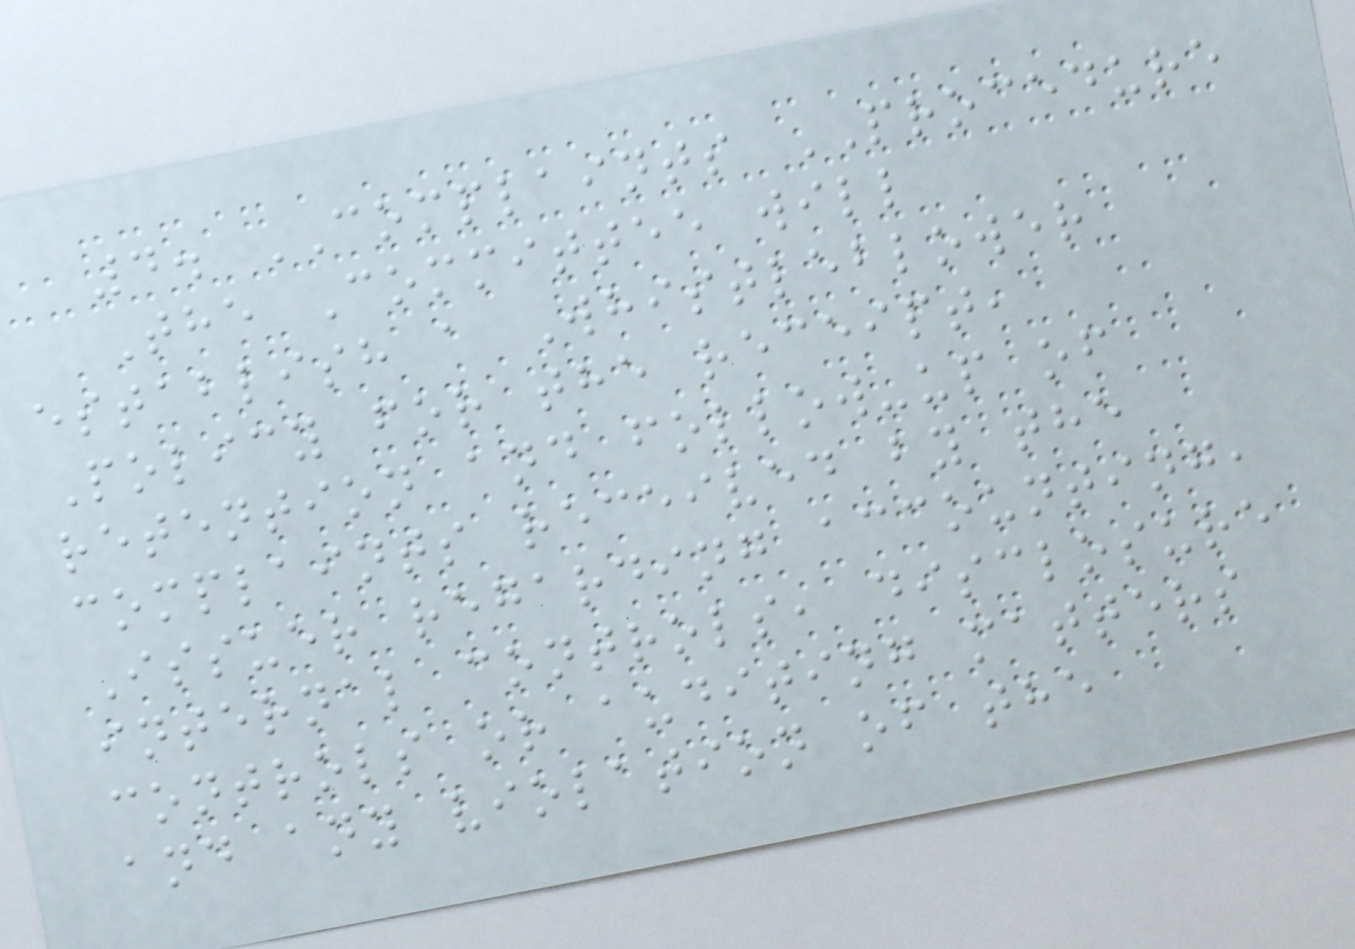4. COMPLAINTS PROCEDURE
The Committee will
establish a Whistleblower
Policy for the receipt,
retention and follow-up of
complaints received by the
Issuer regarding accounting,
internal controls, disclosure
controls or auditing matters
and any violation of the
